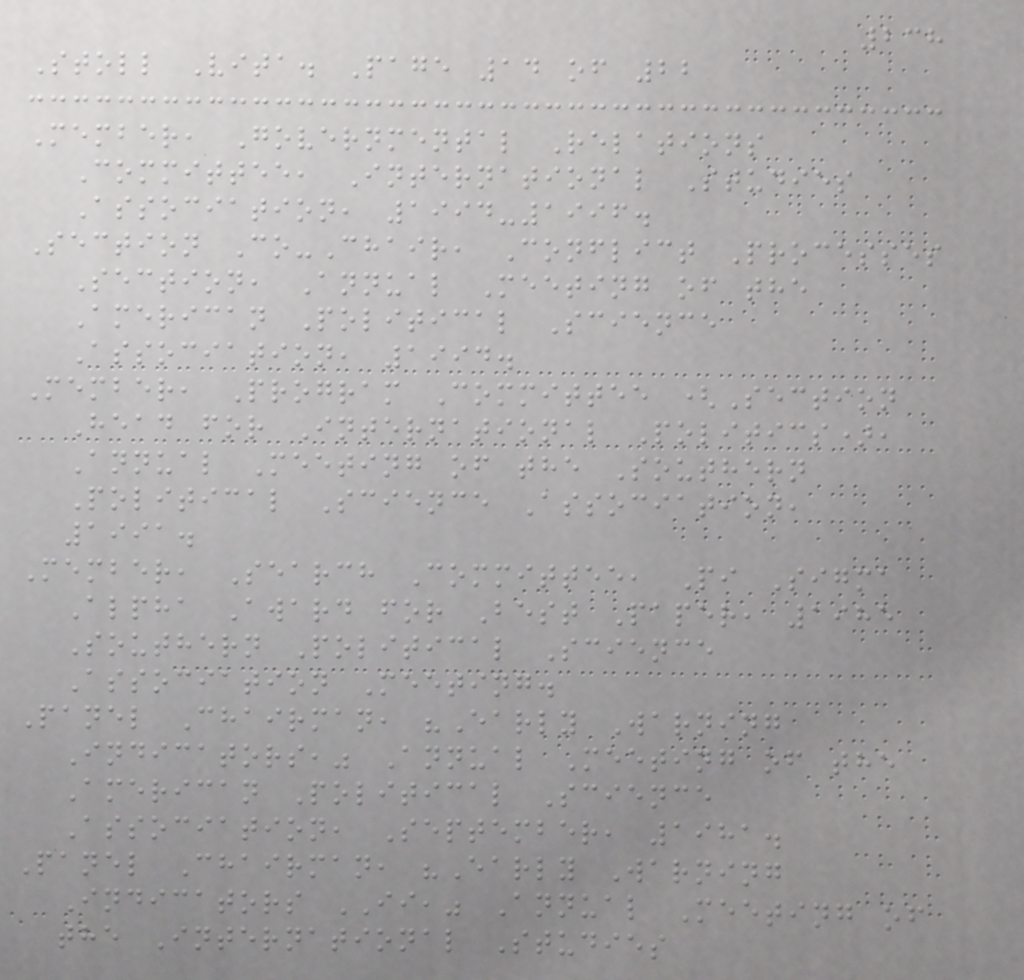238
Stoll Vita. Page 14 of 22
Member, Governmental Relations
Committee, International Studies
Association, 1994-1996.
Section Co-Chair, Conflict Processes
Section, Annual Meeting of the
American Political Science
Association, 1994.
Member, Program Committee (Section
Head for International Politics),
Annual Meeting of the Southern
Political Science Association,
1991.
Member, Search Committee, Pi Sigma
Alpha Award for Best Paper, 1985
Southern Political Science
Association Meeting.
Panel Chairman, "Early Warning
Indicators," Annual Meeting of the
American Political Science
Association, September, 1981.
Panel Chairman, "Early Warning
Indicators II," Annual Meeting of
the International Studies
